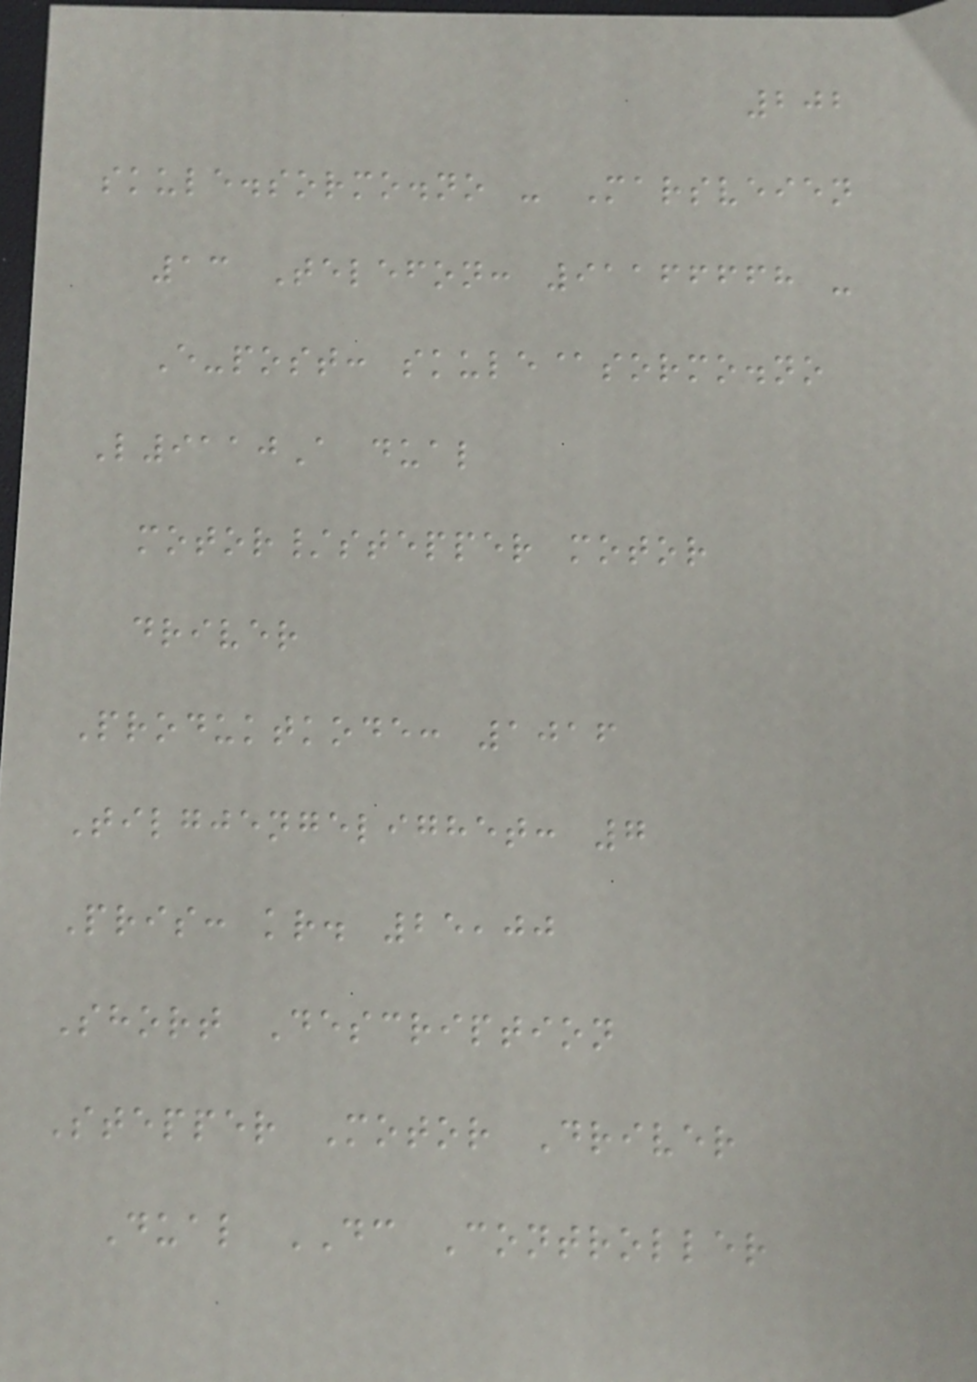202
skule.sormo.no - Marsveien
13 Telefon: 91166668 -
E-post: skule@sormo.no
L9110A dual
motor/stepper motor
driver
Produktkode: 1016
Tilgjengelighet: 7
Pris: kr. 25,00
Short Description
Stepper Motor Driver
Dual DC Controller
